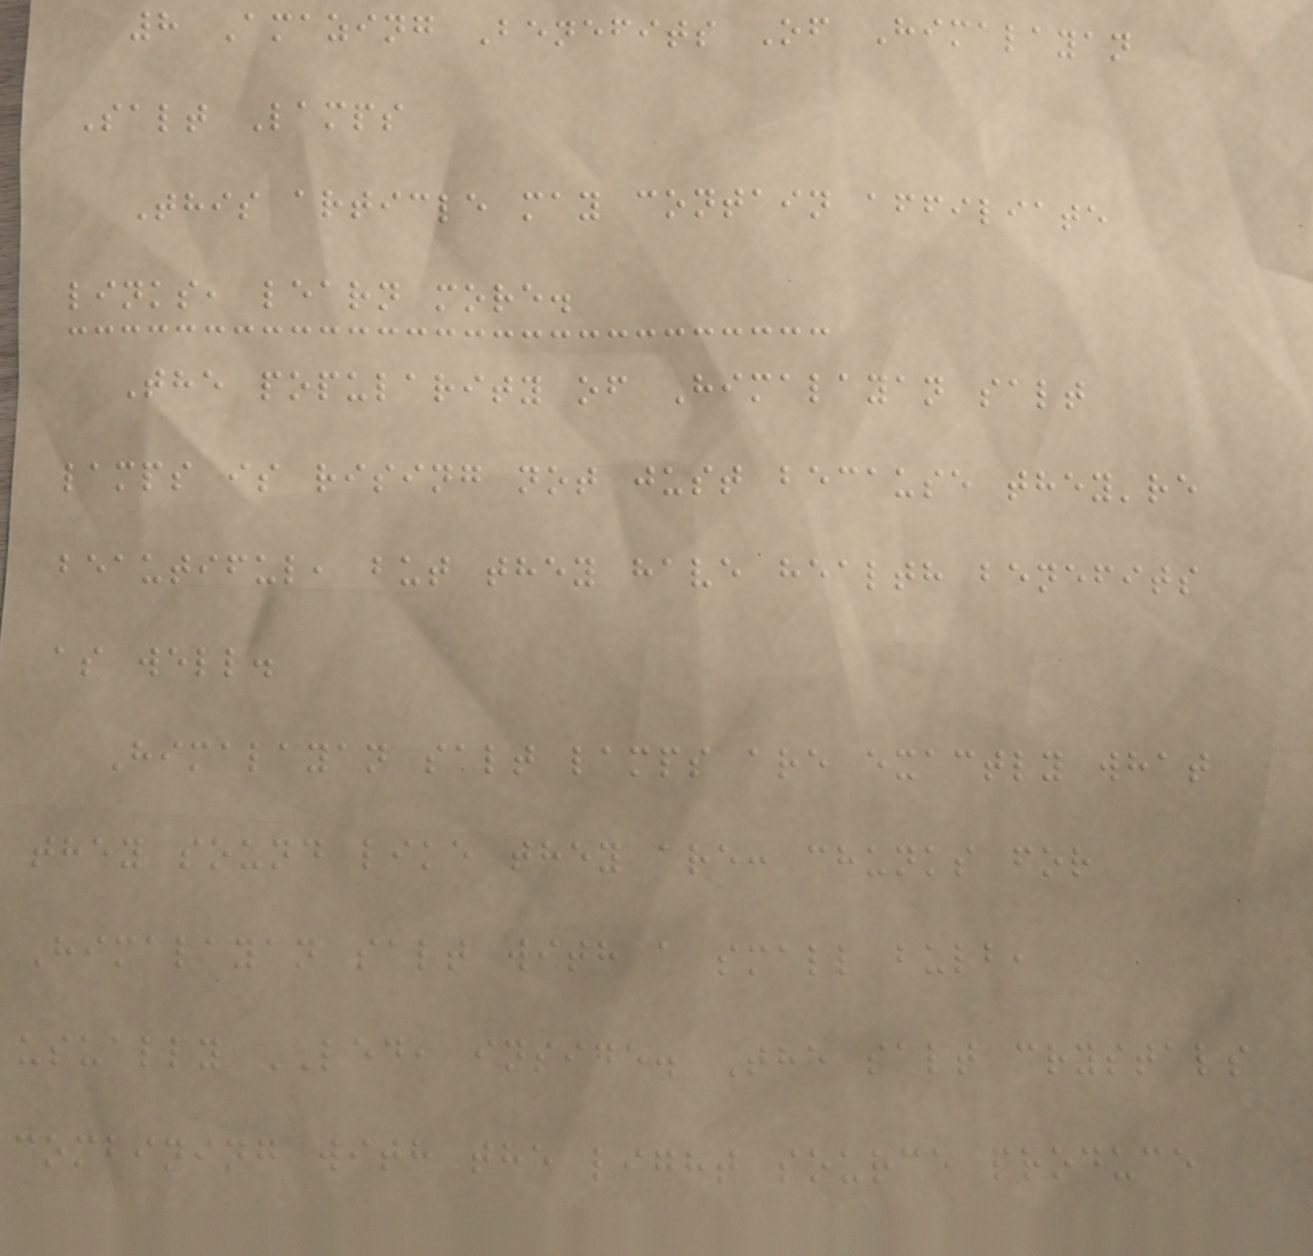8 Amazing Benefits Of Himalayan
Salt Lamps
This article may contain affiliate
links, learn more.
The popularity of Himalayan salt
lamps is rising not just because they're
beautiful, but they have health benefits
as well.
Himalayan salt lamps are exactly what
they sound like they are: chunks for
Himalayan salt with a small bulb,
usually LED, inside. The salt crystals
combining with the light source produce
